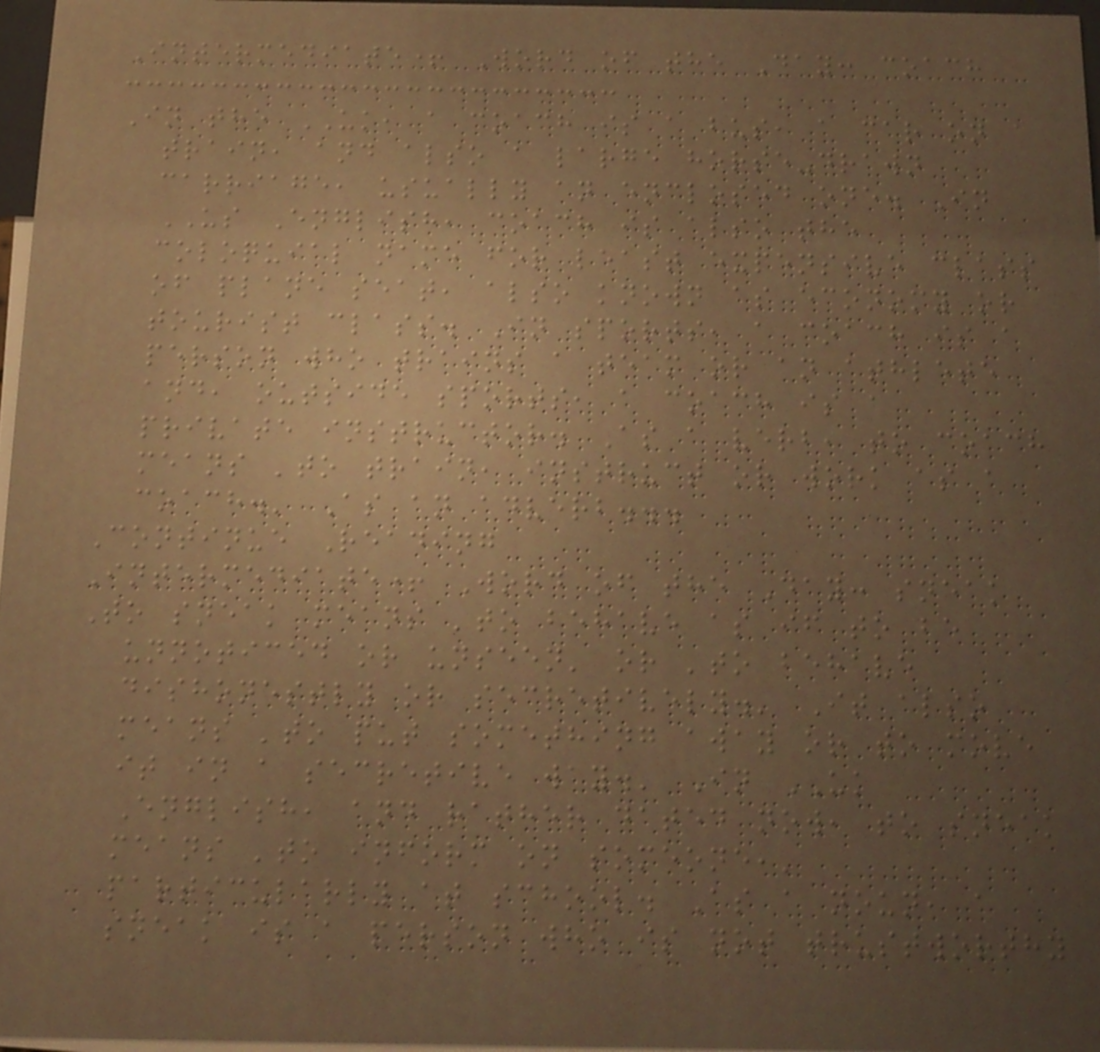Intermediate+ Word of the Day: coach
In the UK, a coach is a bus, a car on a
train, and also a large horse-drawn
carriage, usually an enclosed one. In
US English, coach is also the
coloquial name for least expensive class
of plane seat, also known as economy or
tourist class. In sports, a coach is a
person who trains a team or an athlete
and, outside sports, a coach is a
private instructor. As a verb, to coach
means 'to train, instruct or work as a
coach.' As an adverb...
Continue Reading
Intermediate+ Word of the Day: sneak
To sneak means 'to behave as if to be
unnoticed or unseen' or 'to behave
dishonestly or secretively.' It also
means 'to put something away or to move
it in a secretive way.' In UK
English, and rather dated now, to sneak
means 'to inform on someone,'
particularly at school. As a noun, a
sneak is a person who is not trustworthy
